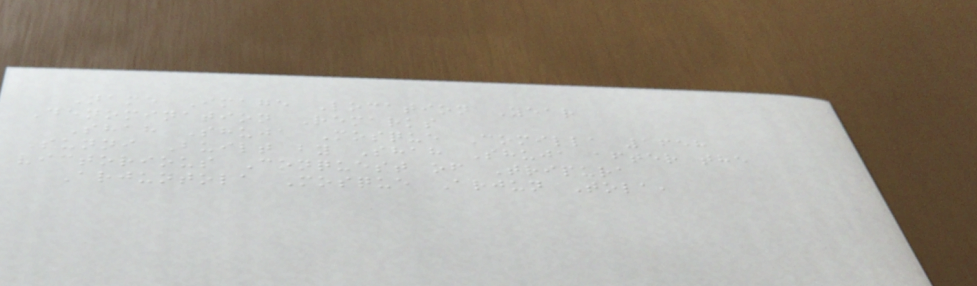Name Image Location Year
Denomination Remarks
Shah Shuja Mosque Comilla 1658
Sunni Built by Shah Shuja after the
victorious Conquest of Tripura
Arjuntola Mosque Arjun Tola,
